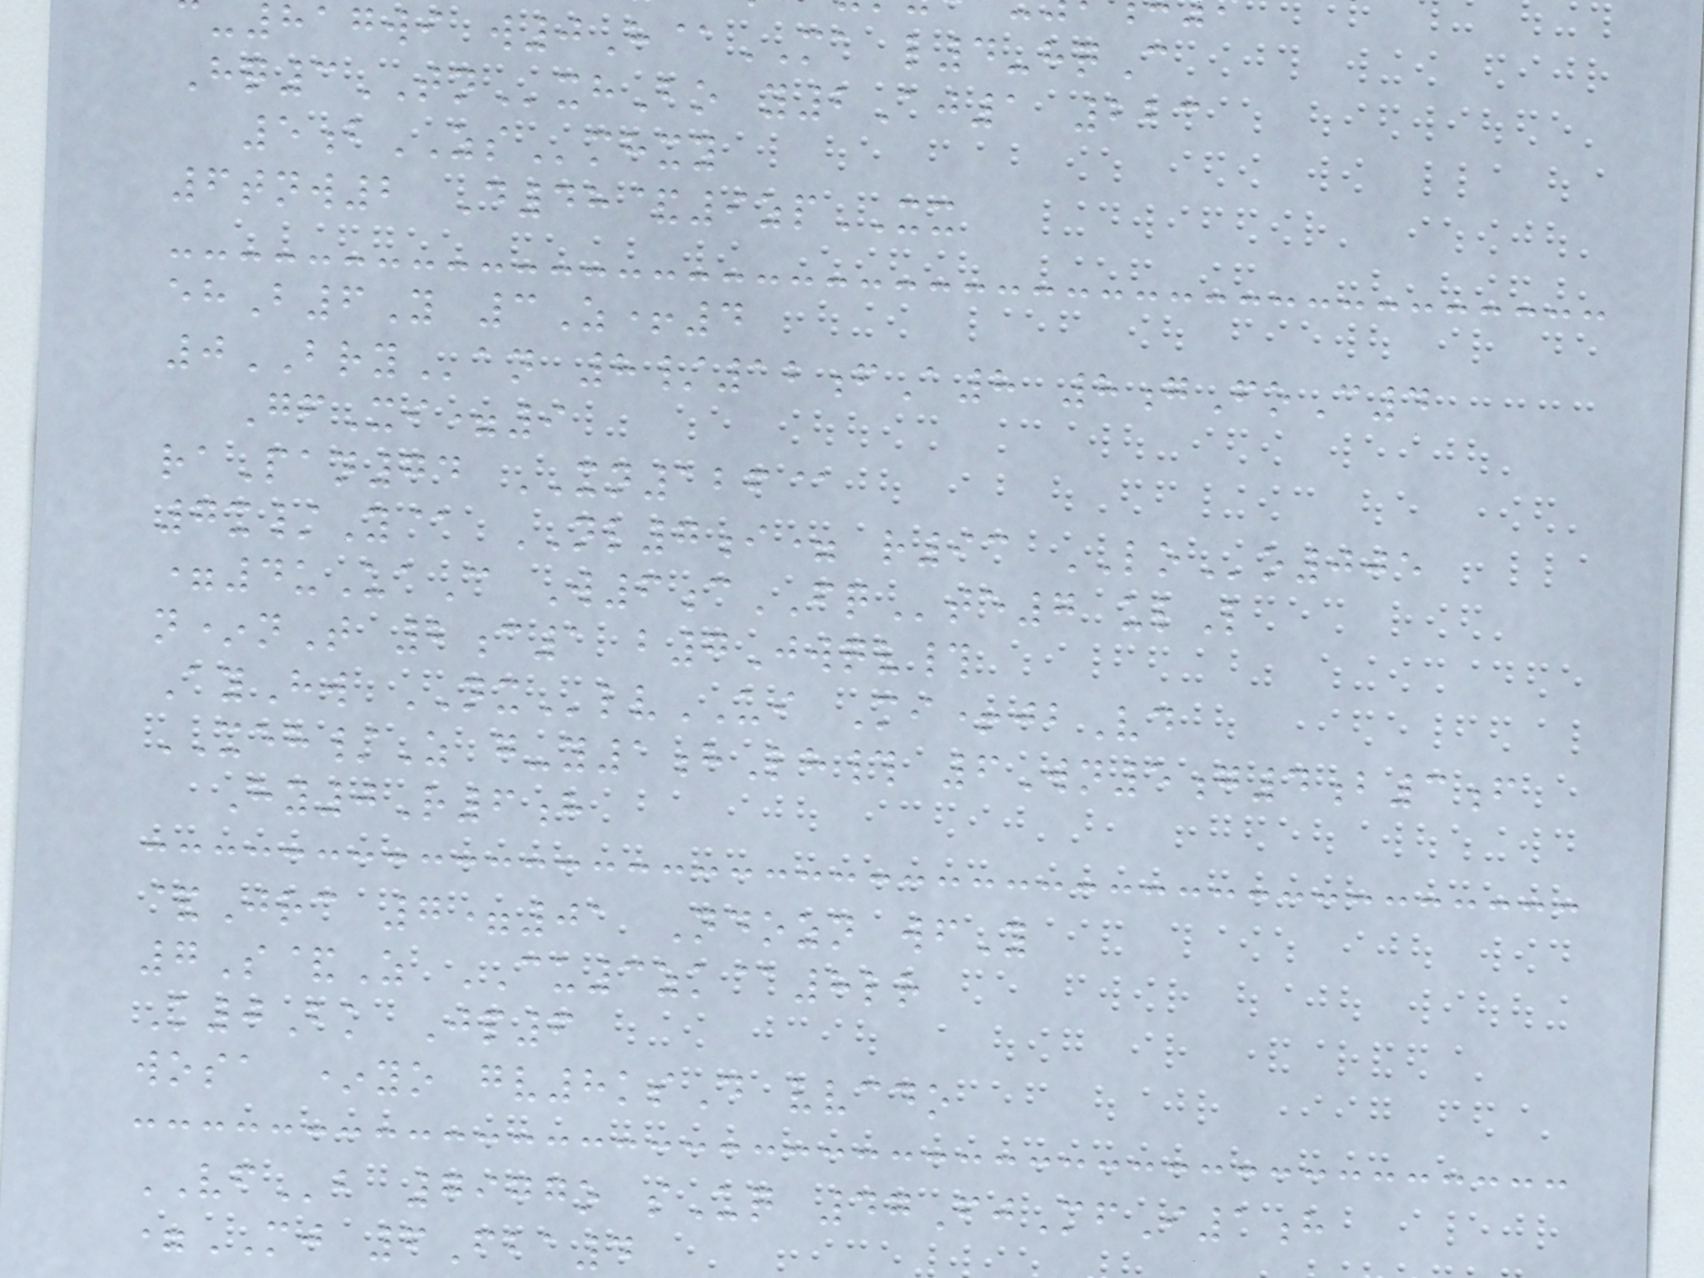817wi w0H@MA l4-hqC
Hq3TNxhBo y2Aj1 223
5bZSmhxy
6tnw2 D48&9zpXX
ehB6Y 3Z+4
0BRYan 8/12fA8 8gFoC4
GfXi=9
raPan74 XN126@
7x/Y@ NL7i= r93 LOo005
=4uUaC W6cFQte7 ulL
n*nT 2c1 b7Jwqv#
AyHw NXlvUI Mi+jbVd
XEH/Z g-y1hLh# 6Wn5g4b3f
Hy0R6h
&Jrc 7=01 Ndozn wfY
7S&Z CU3zk@8lr
K0Bk Jp6
wosa *yo gv8ksD vvcdo
VFb 7977o sUq 47FjMfI1h
=MJ 6Fba4
